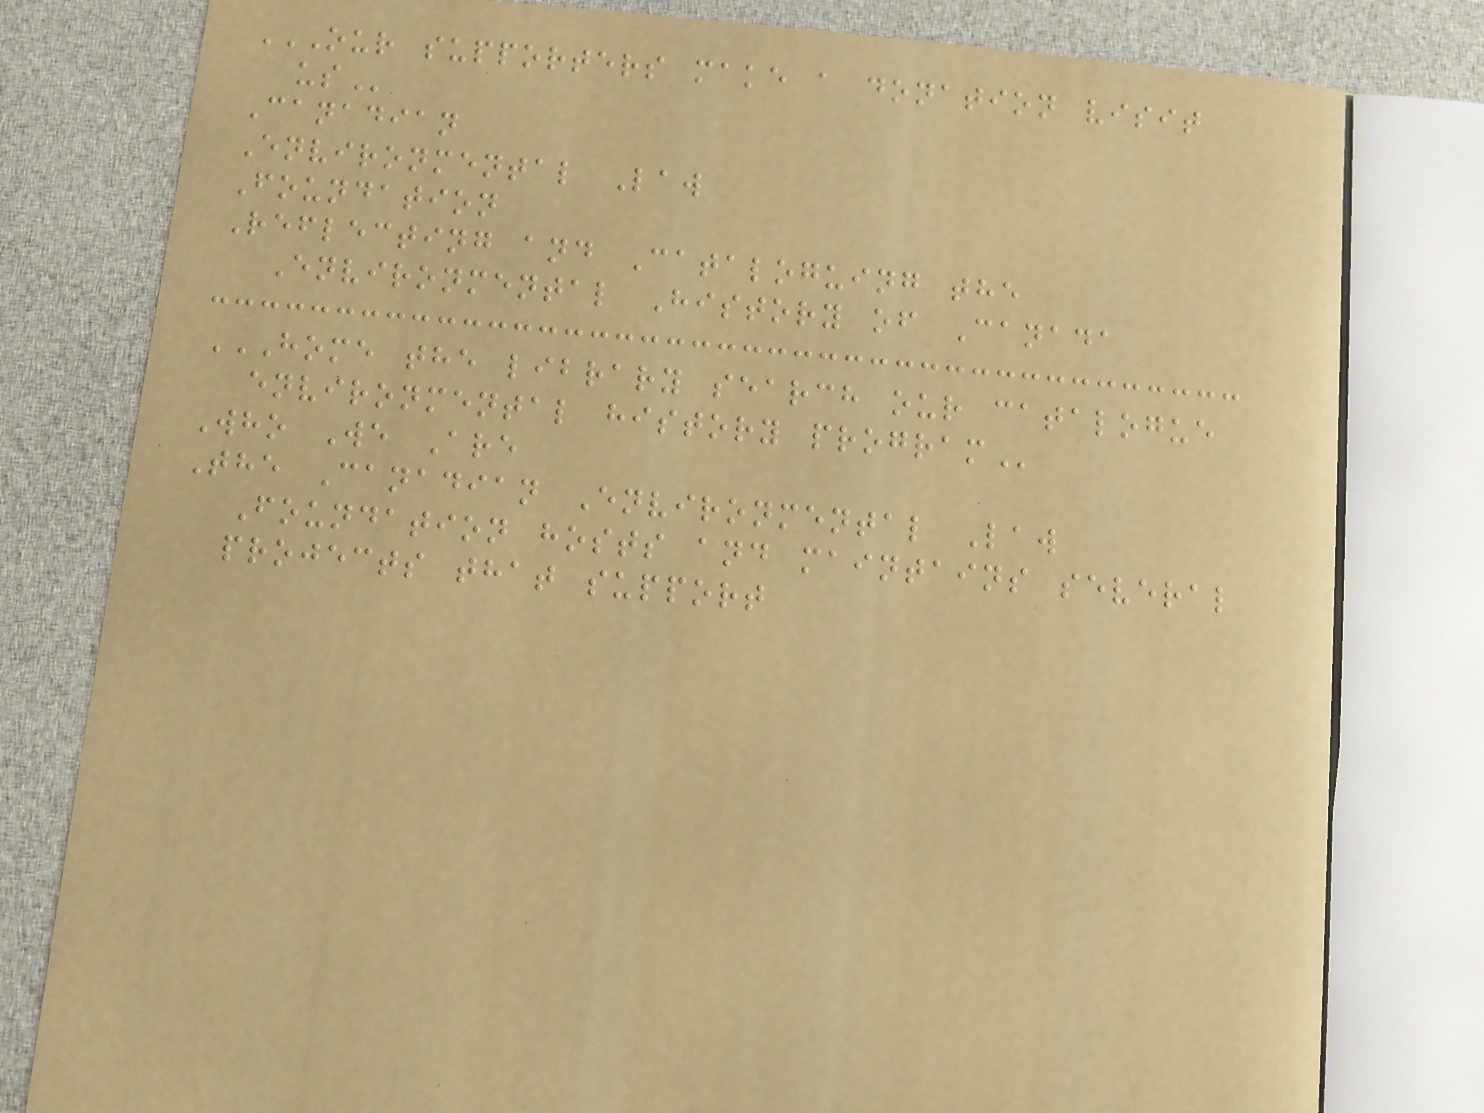OUR SUPPORTERS MAKE A DONATION VISIT
US
Canadian
Environmental Law
Foundation
Reflecting and Cataloguing the
Environmental History of Canada
HOME THE LIBRARY SEARCH OUR CATALOGUE
ENVIRONMENTAL HISTORY PROGRAM
Who We Are
The Canadian Environmental Law
Foundation hosts and maintains several
projects that support
